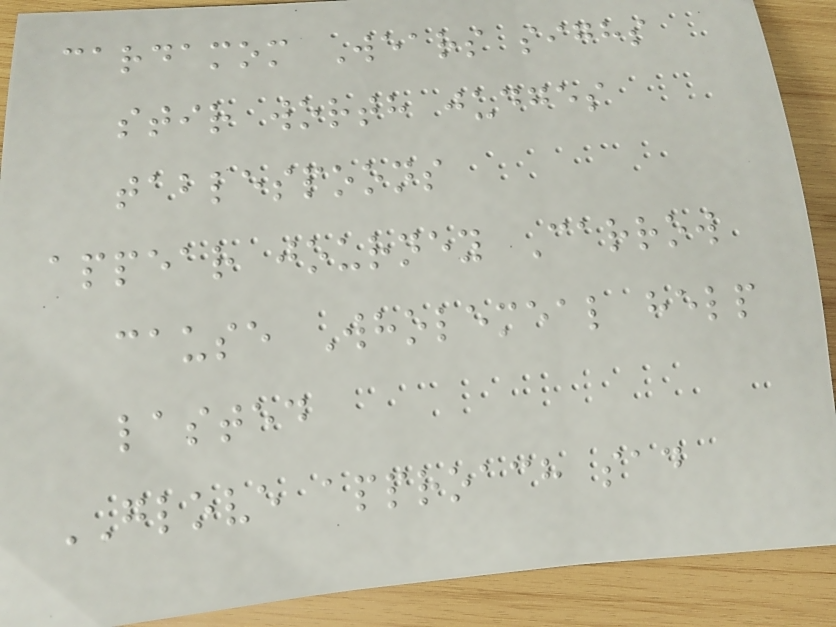cardamom Wears sighs
stir worth judges
tablespoons
appear journey Carrow
cause Wholemeal help
lasted
GLOVE approach sad
